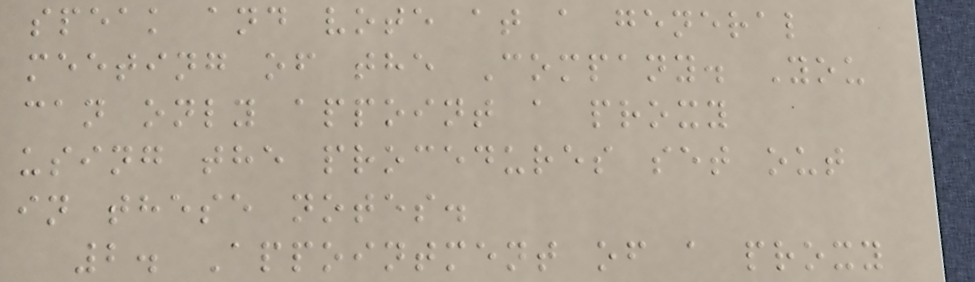speak and vote at a general
meeting of the Company. You
can only appoint a proxy
using the procedures set out
in these notes.
2. Appointment of a proxy
